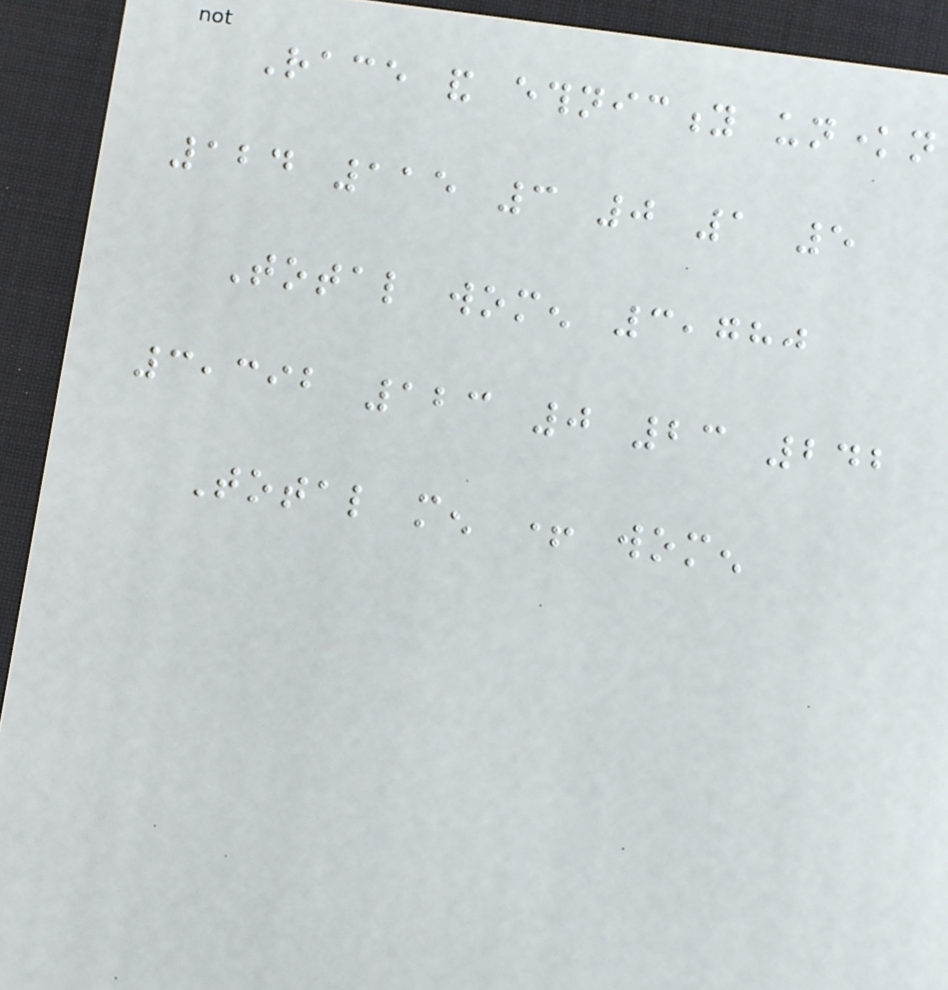Race and ethnicity unknown
124 115 3 0 1 5
Total women 3,780
3,392 123 0 23 242
Total men + women
